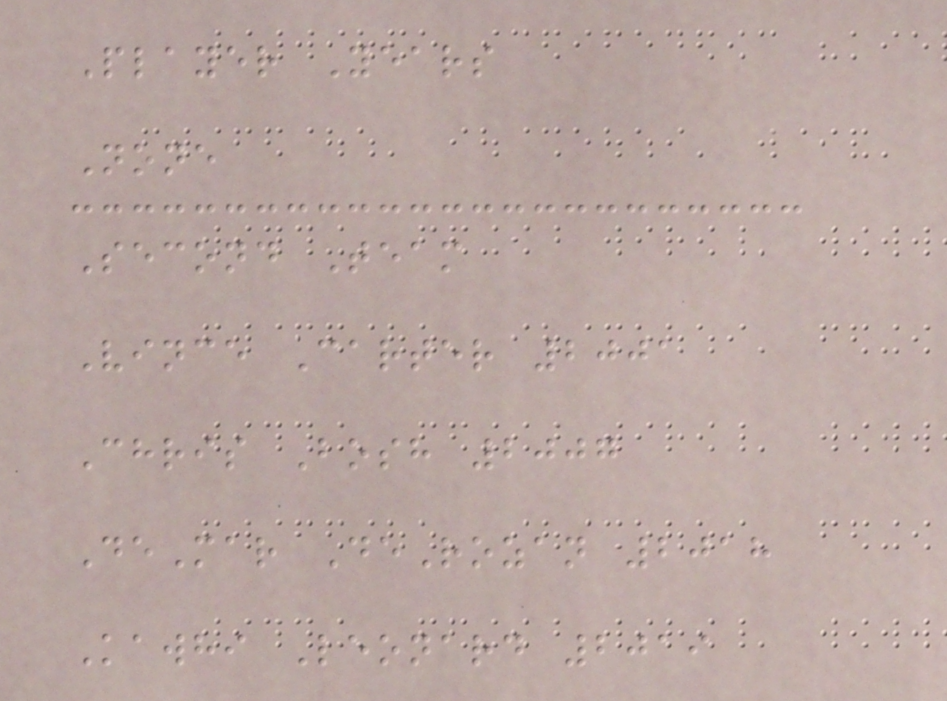Player Years
None
Second Team
Vince Carter 2001
Chris Bosh 2007
DeMar DeRozan 2018
Kawhi Leonard 2019
